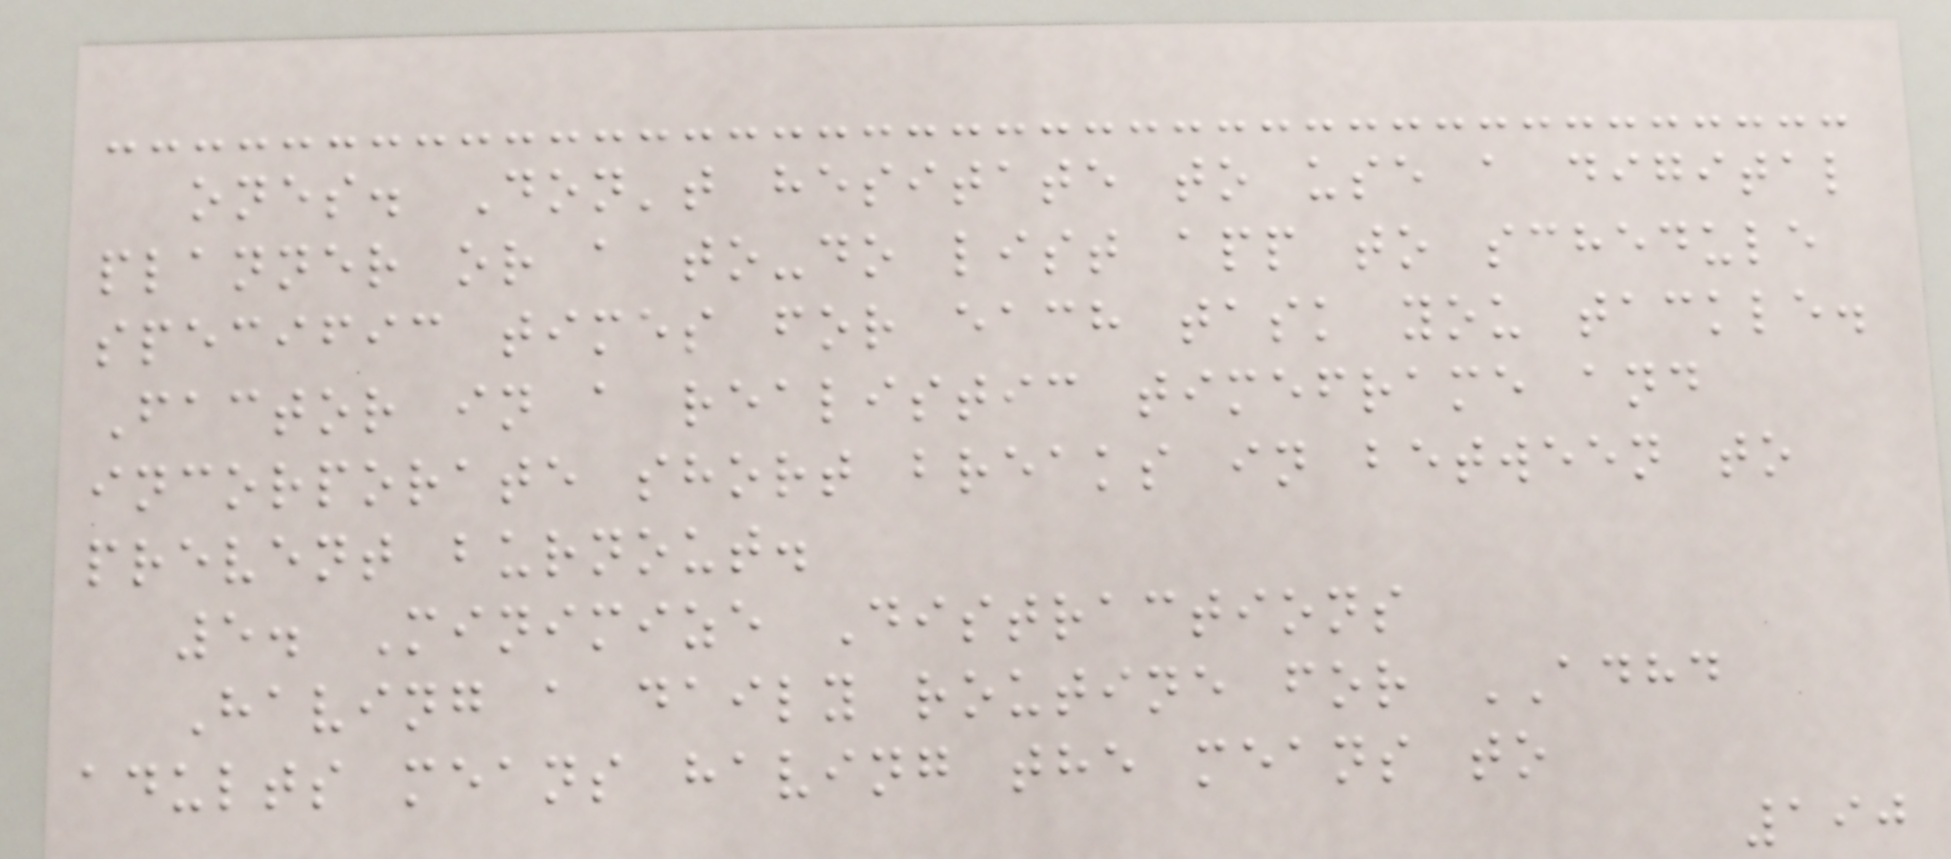ones. Don't hesitate to use a digital
planner or a to-do list app to schedule
specific times for each task you tackle.
Factor in a realistic timeframe and
incorporate short breaks in between to
prevent burnout.
5. Minimize Distractions
Having a daily routine for ADHD
adults means having the means to
190
